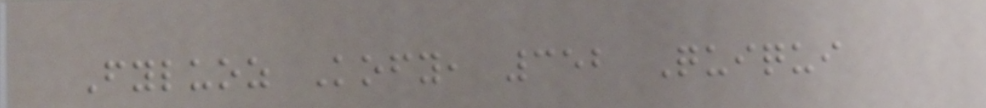Fyluoz Kofy, 352 Quiqui
